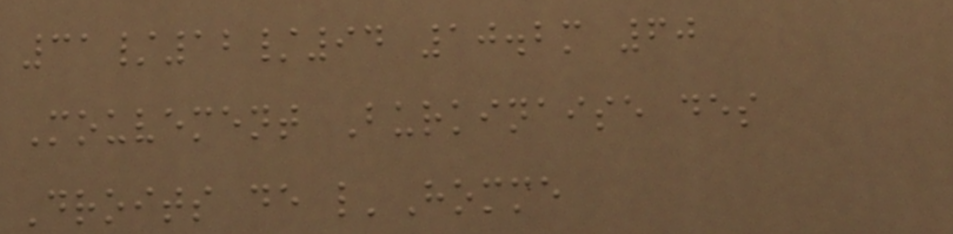31/12/94 10.2m 60
Mouvement Burkinaise des
Droits de l'Homme
